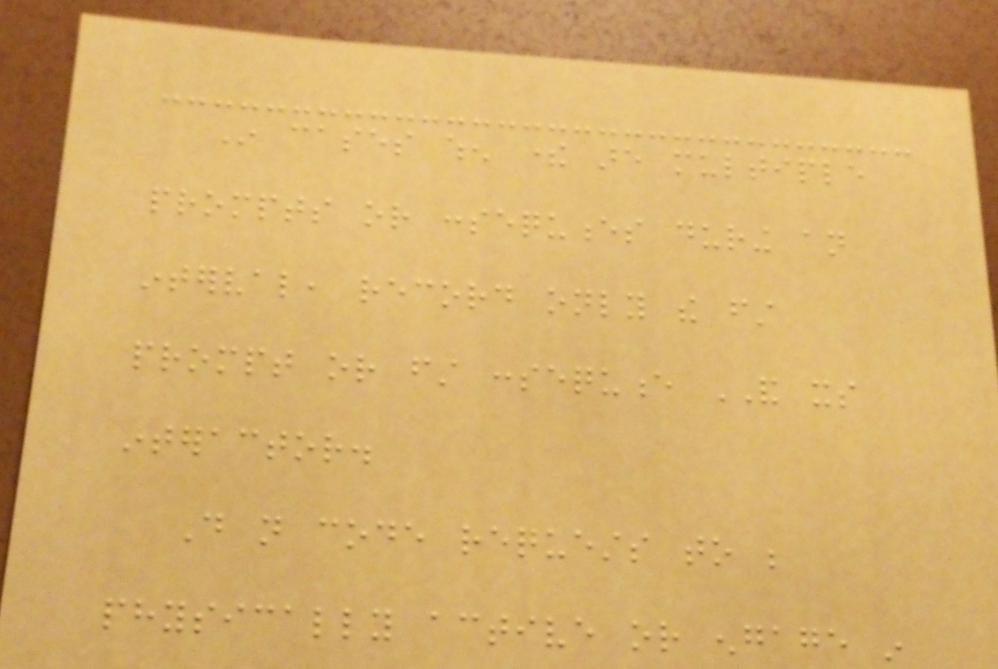In cases when there are multiple
prompts or consequences during an
interval, record only the first
prompt or first consequence AND its
interactor.
Do not code requests to be
physically active or engage in
